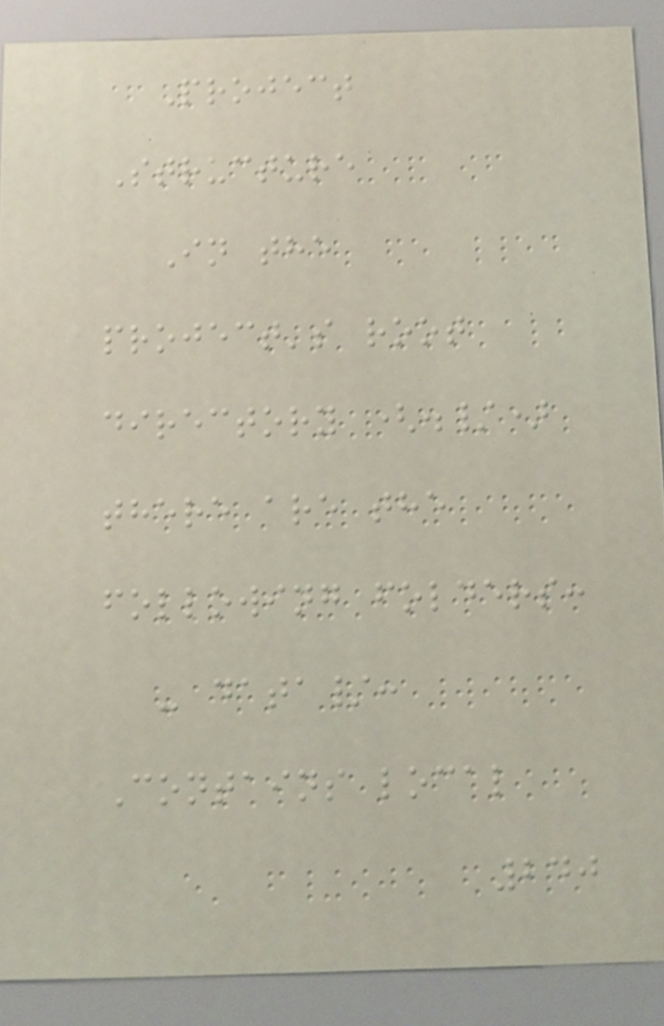Project
Structure
In the
project's root
directory (./)
there are the
following folders:
- data/:
Contains local
240
